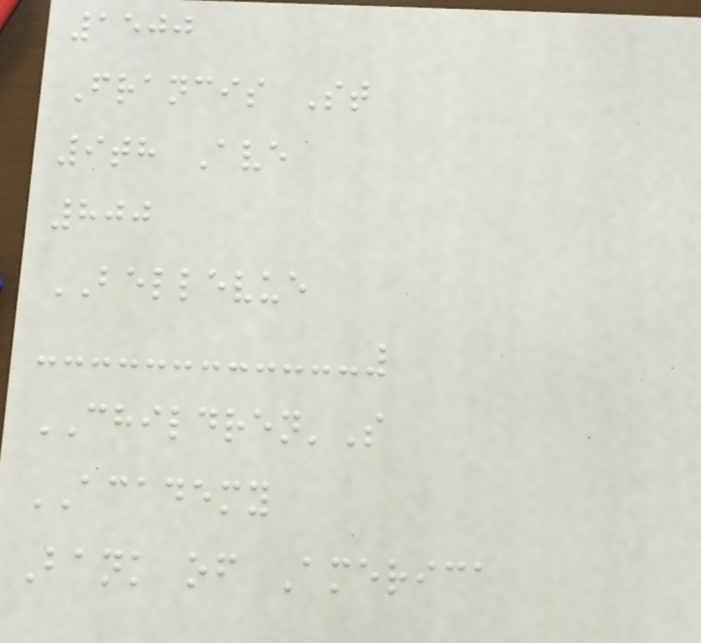1500
Francis St
9th Ave
800
BELLEVUE
CHILDREN'S
ACADEMY
Bank of America
